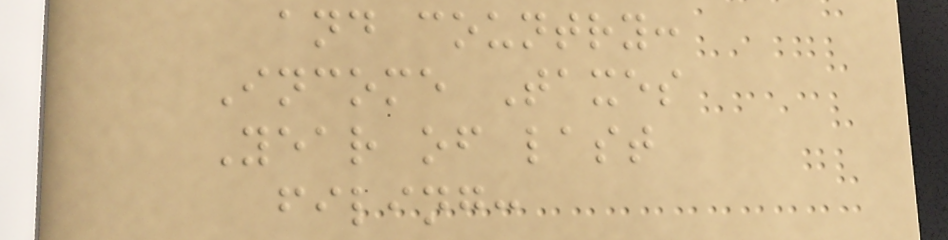and country:
Income Taxes
Year of last
filing:
